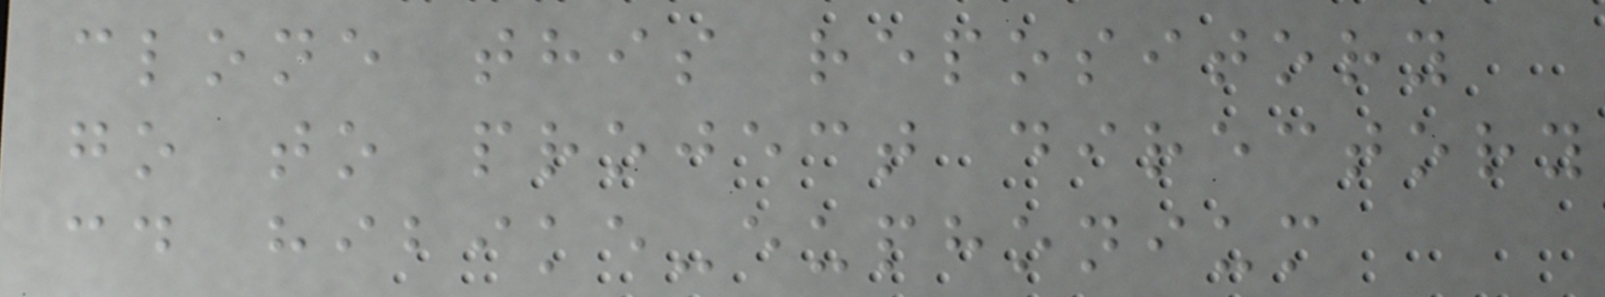clone this repository
go to project directory
cd hibike-euphonium
